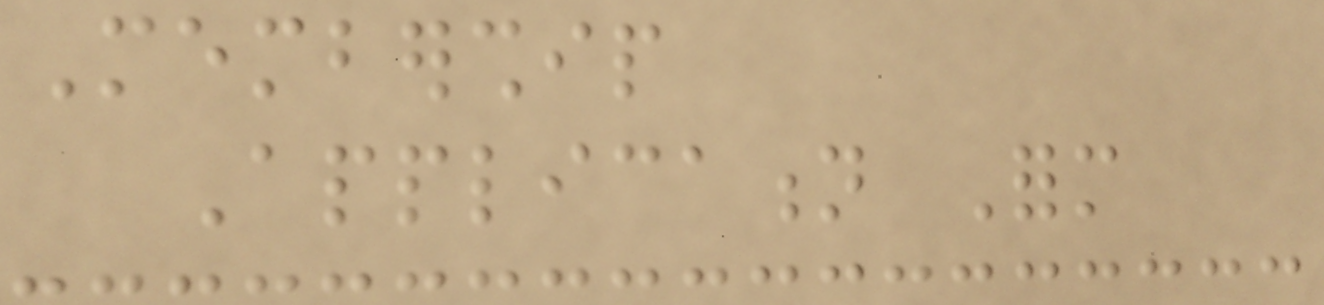Membership
Application Form
